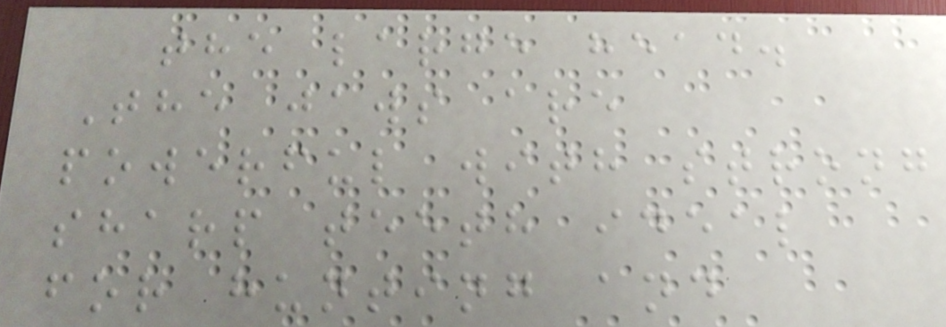the large head.
The jaws are
powerful with strong
sharp teeth ideal
for hunting and
